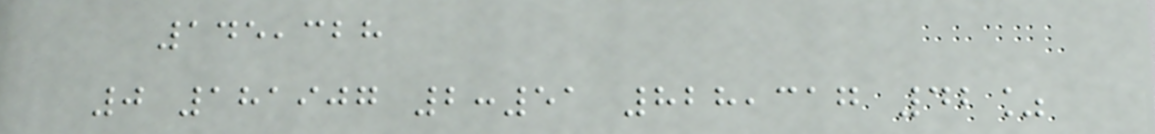145,328
0 181907 2:51 828,317 42%
